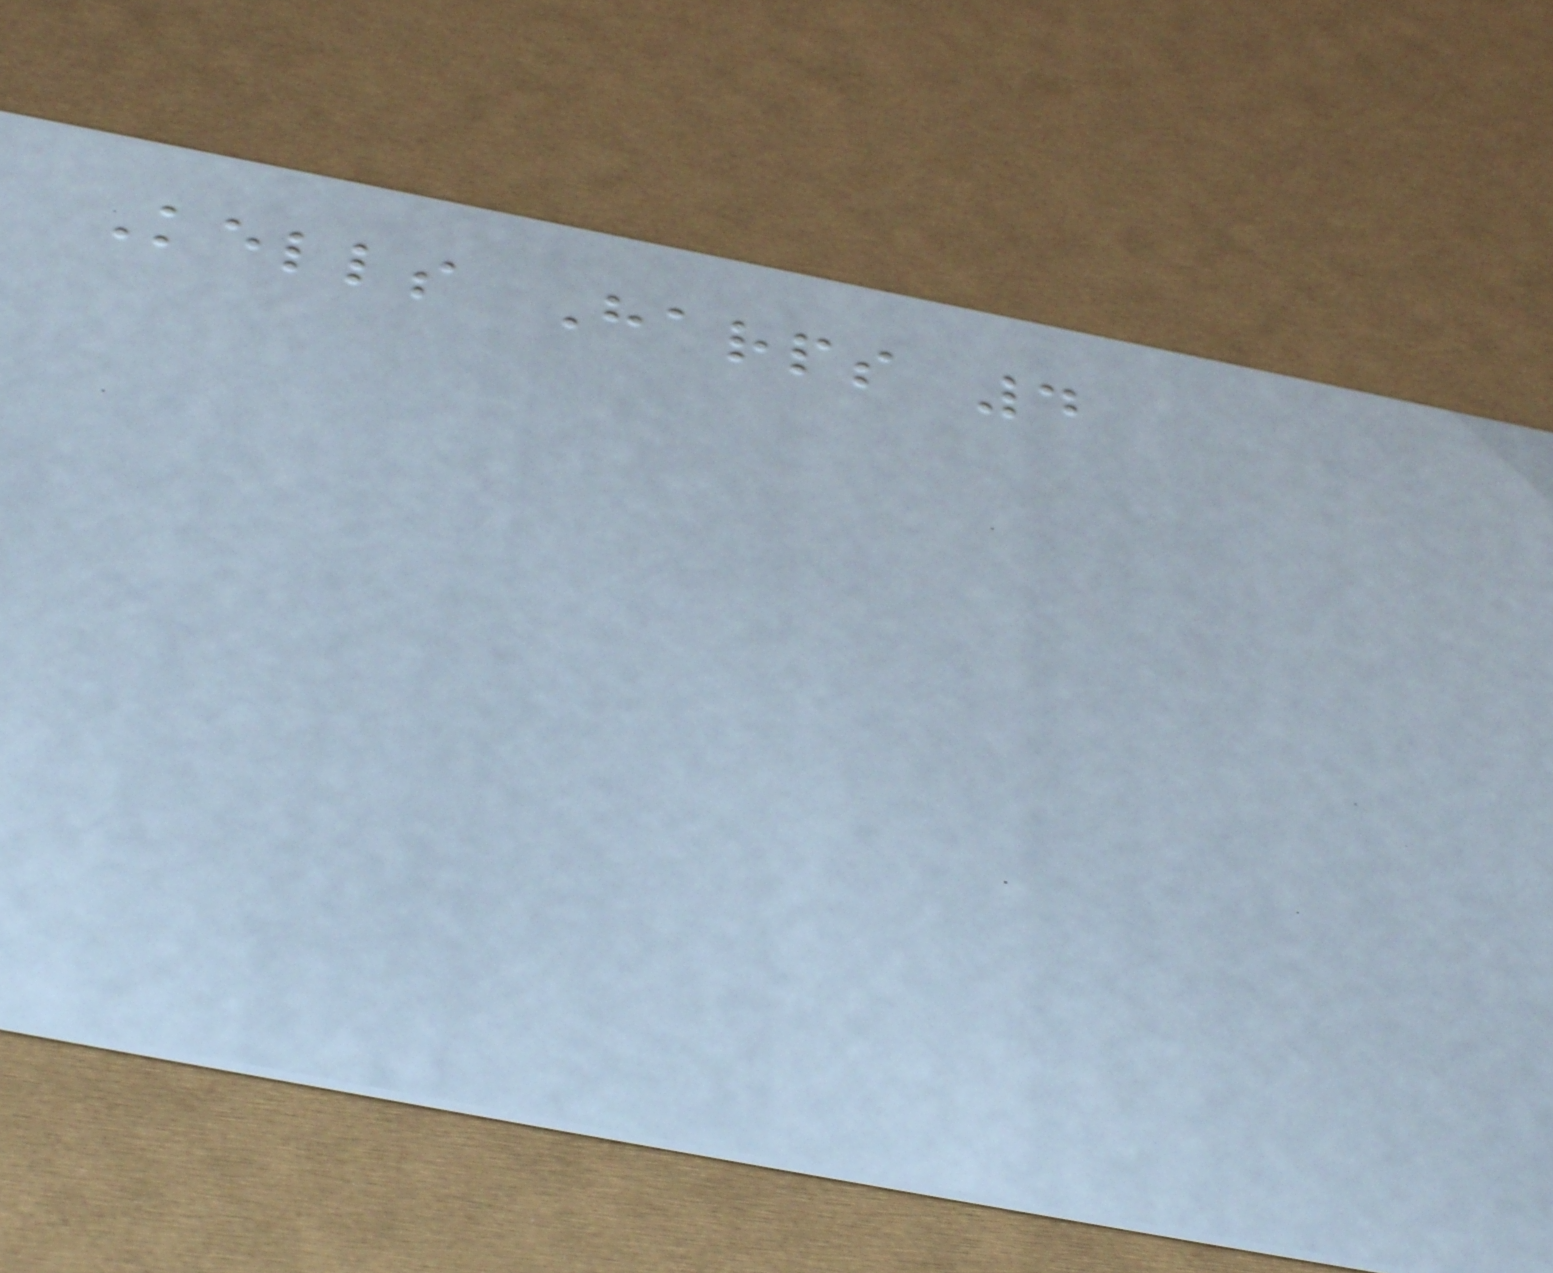Kells Harps 4
